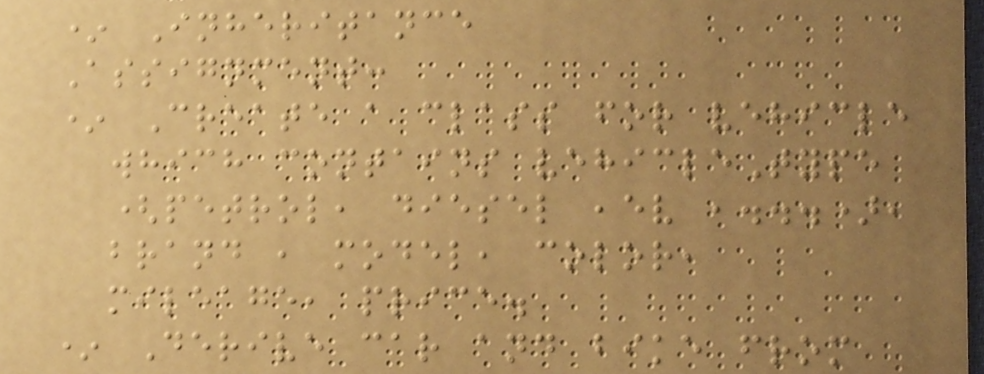* Inheritance
Assignment:
* Create a class for vehicle
which contains vehicleType
(petrol, diesel ,ev ,...),
brand , model, color,
mileage, price.
* Derive car and bike from
